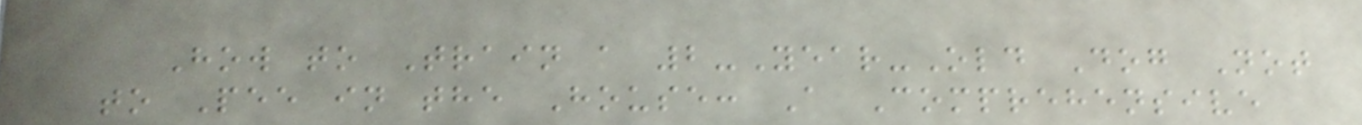How to Train a 2-Year-Old Dog Not
to Pee in the House: A Comprehensive
